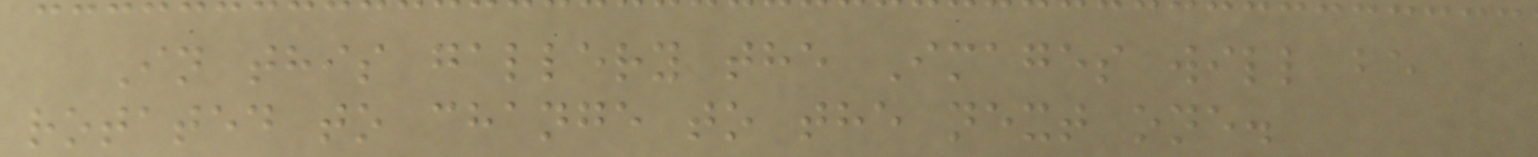In this gallery the Images will be
rotated to change to the next one.
